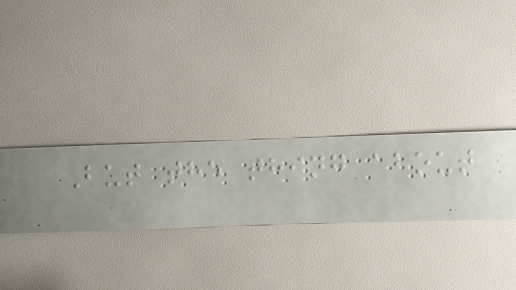But the thing about
